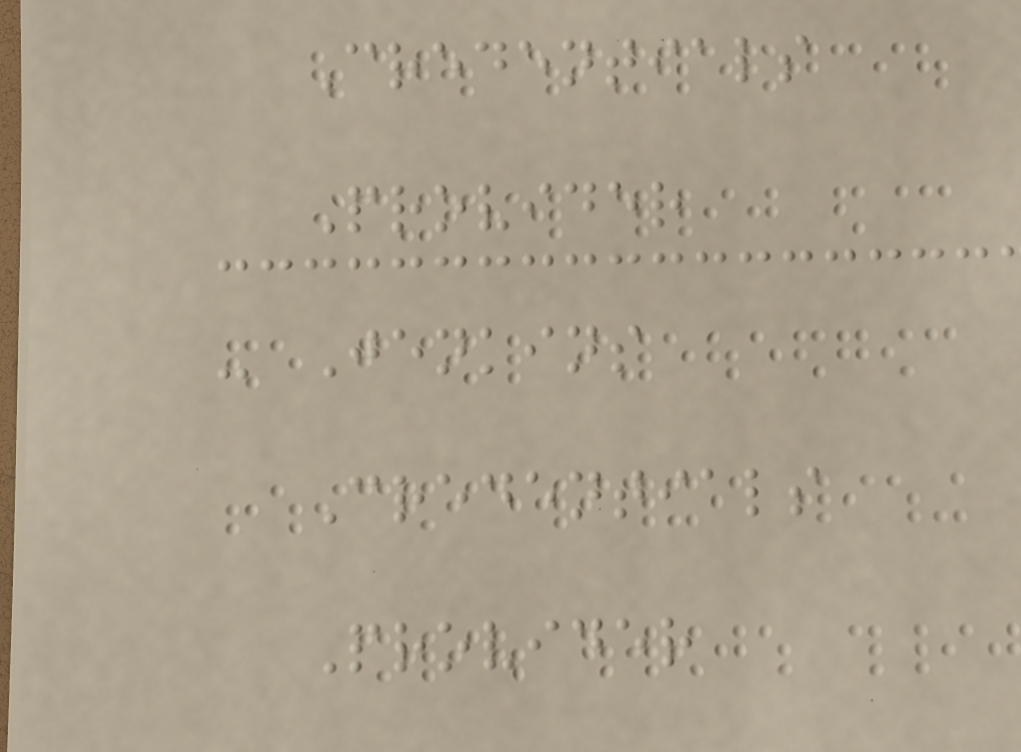Credentials
Provider
- Jenkins
Credentials
Provider
